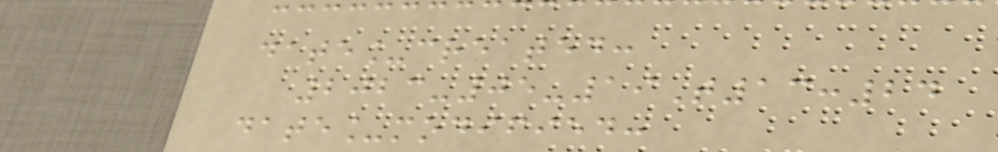date_created:
2023-05-19T13:24
date_modified:
